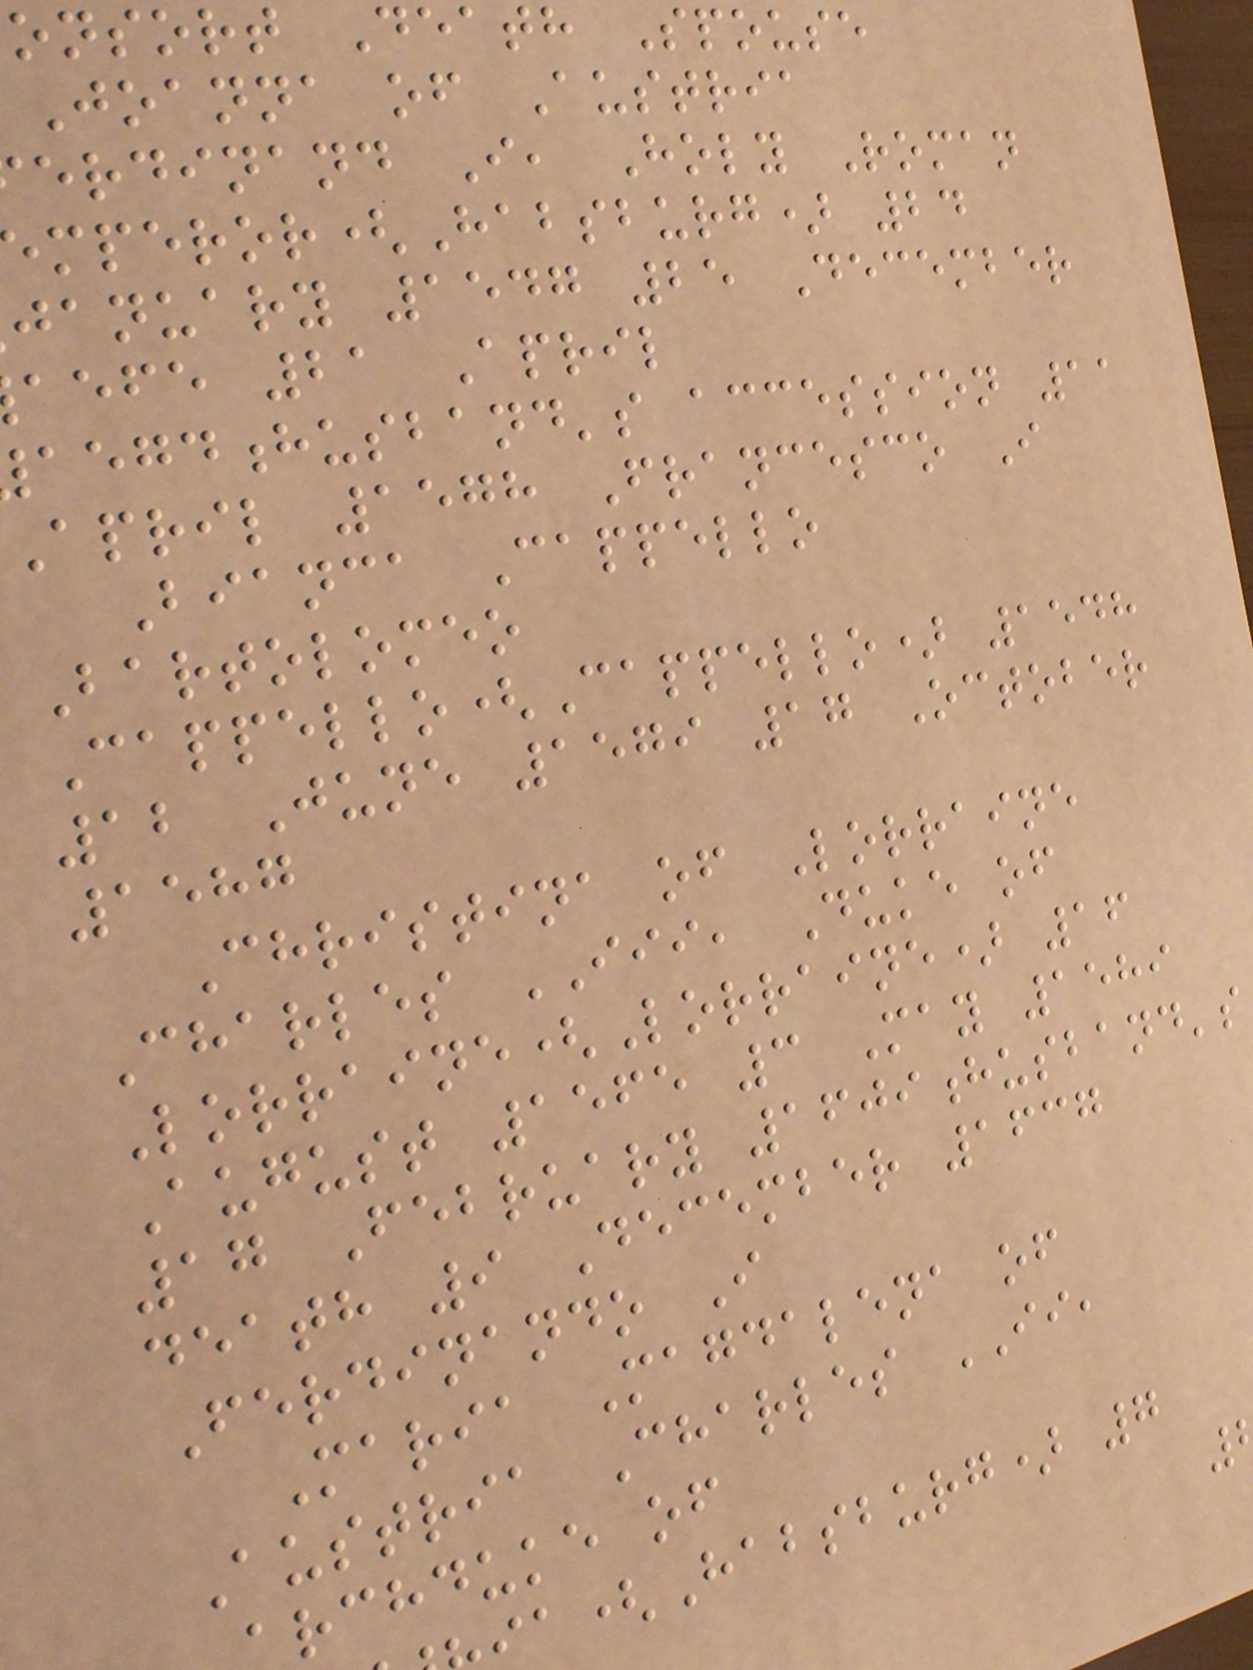onsort Death Spouse
Joanna of Austria
erdinand I, Holy Roman
mperor(Habsburg) 24
january 1547 25 December
aefe 21 April
husband's accession 11
april 1578 Francesco I
Bianca Cappello
Bartolomeo
Cappello(Cappello) 1548
12 June 1579 17 October
1587
Christina of Lorraine
Charles III, Duke of
Lorraine(Lorraine) 16
August 1565 3 May 1589
17 February 1609husband's
death 9 December 1637
Ferdinando I
Maria Magdalena of
Austria Charles II,
rchduke of
a(Habsburg) 7
